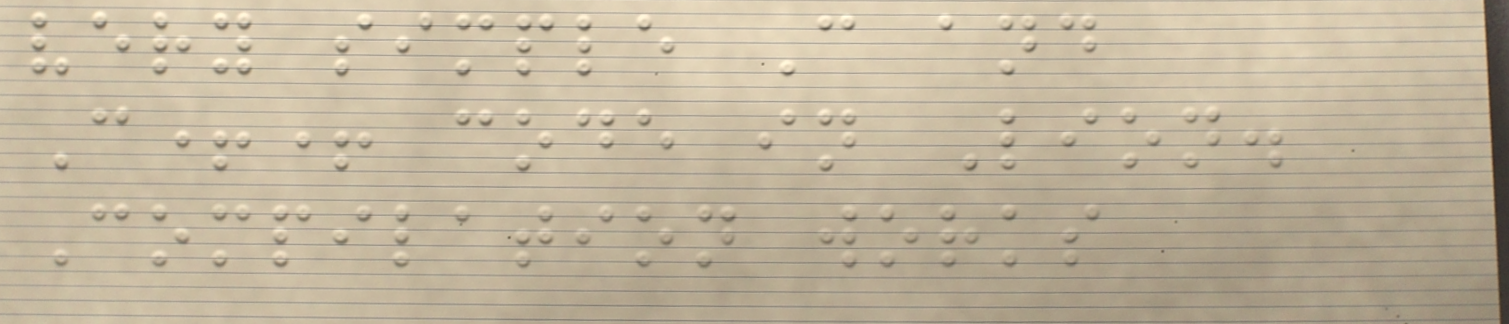very simple C and
C++ code in Lion.
Compilation works
